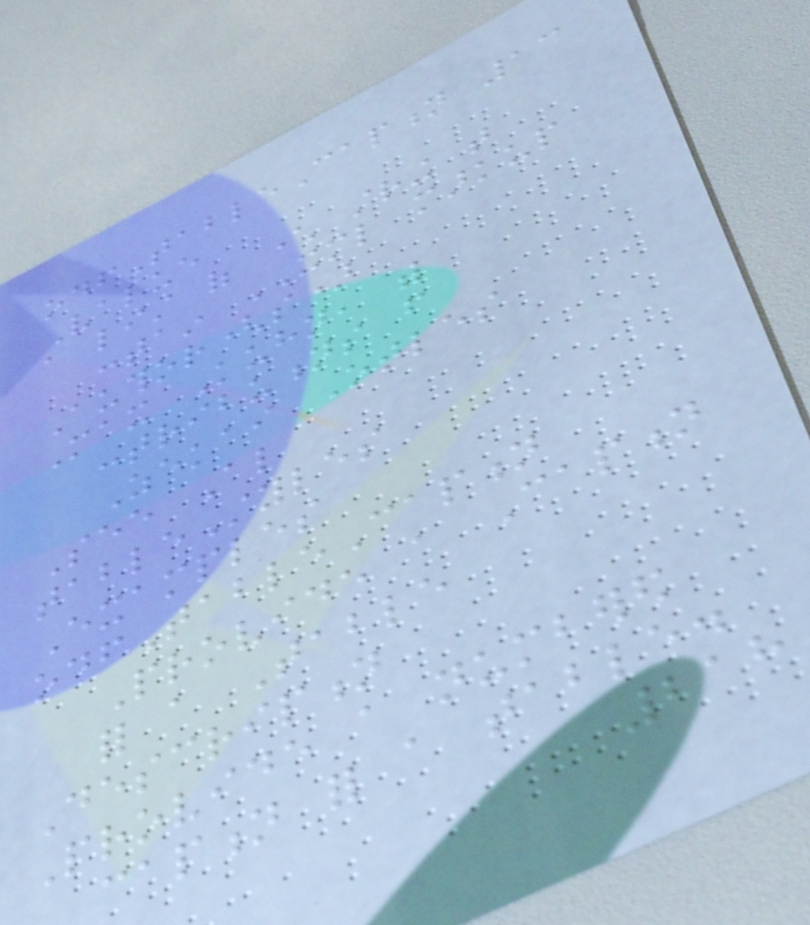odfTableCaption 13
Value
a list of character string that
contain XML markup
Author(s)
Max Kuhn, with
contributions from
Zekai Otles
See Also
tableStyles
Examples
odfTableCaption
Provide a Caption
for a Table
Description
Provide a numbered
caption for a table.
218
